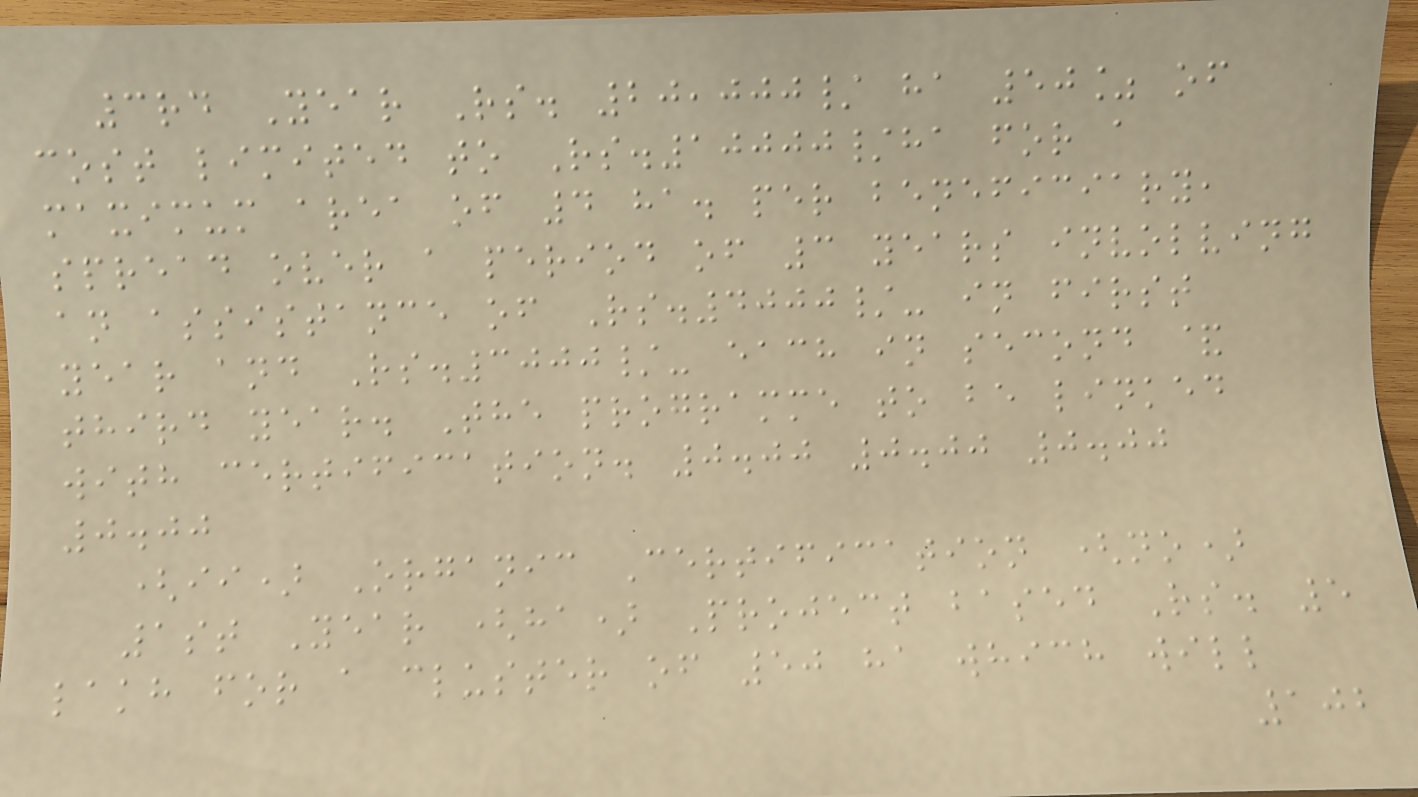3rd Year Rs. 20,000/ ha 50% of
cost limited to Rs.10000/ha for a
maximum area of 4 ha. per beneficiary,
spread over a period of 3 years involving
an assistance of Rs.4000/- in first
year and Rs.3000/- each in second &
third year. The programme to be linked
with certification. 0.00 0.00 0.00
0.00
(ii) Organic Certification (no)
1st Year (ha) Project based Rs. 5
lakh for a cluster of 50 ha which will
102
